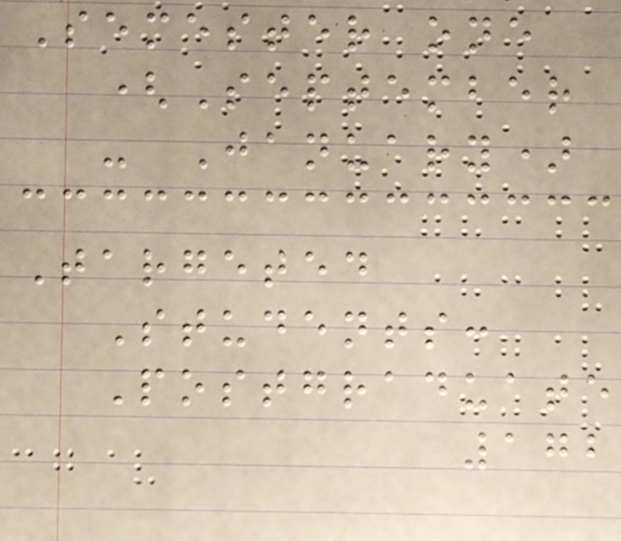Semester one
(September
- January)
Targeted
Students:
Postgraduate
172
